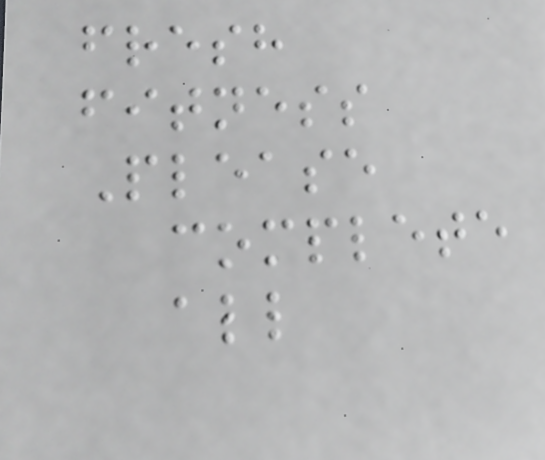fresh
fitness
Please
complete
all
